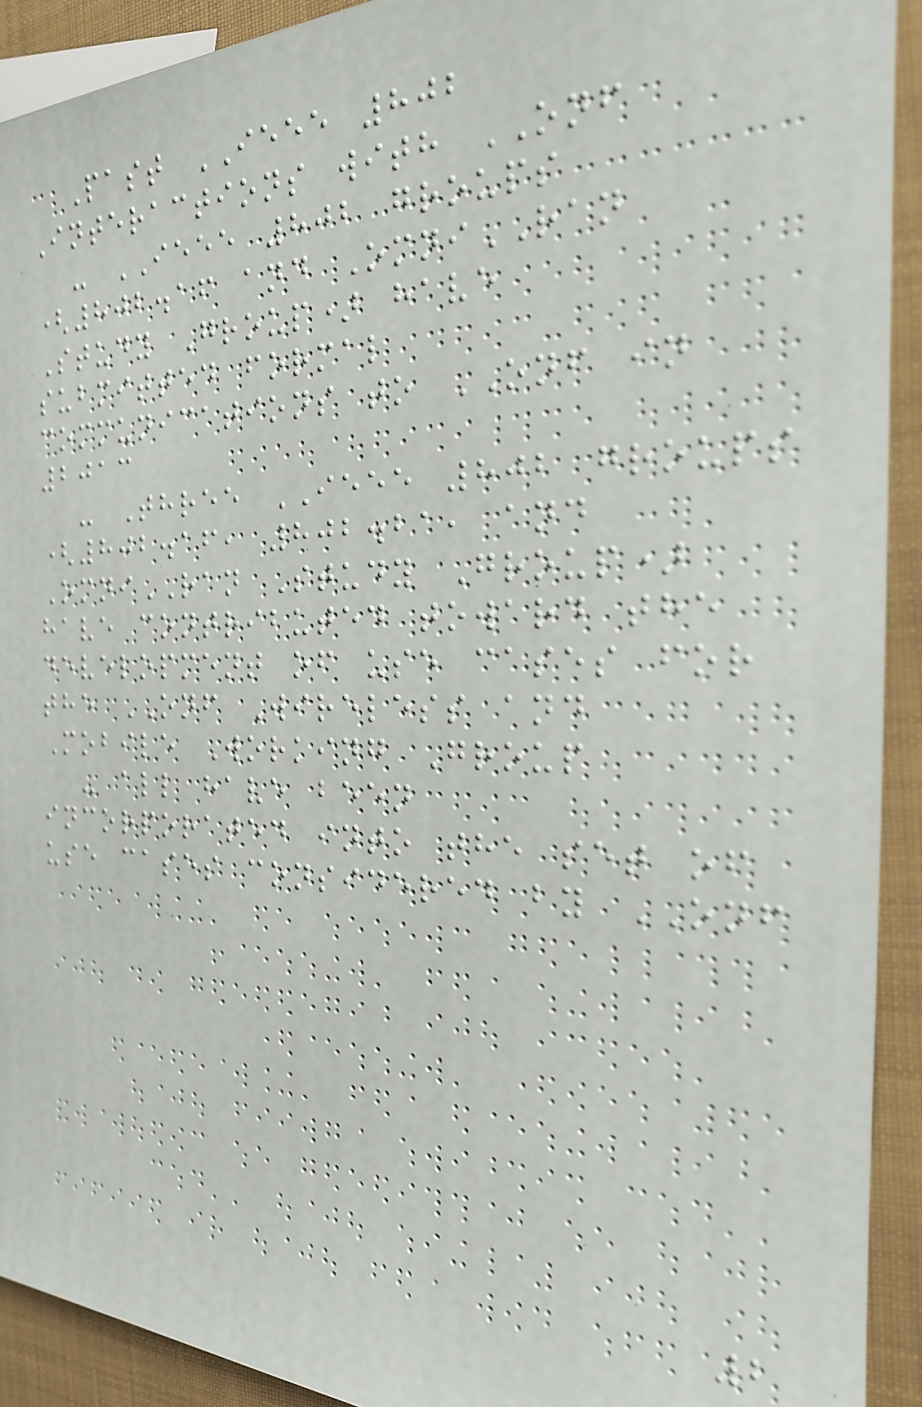Past IEEE 802
Interactions with ONF
- IEEE 802 groups
(802.16 and OmniRAN
Study Group) have
submitted formal
communications to ONF in
2013
- Three IEEE 802 groups
(802.16, 802.21, and
OmniRAN Study Group)
have contributed toward the
development of use cases for
the ONF Wireless and
Mobile Working Group
- all have been
incorporated into the set of
use cases considered by ONF
2
